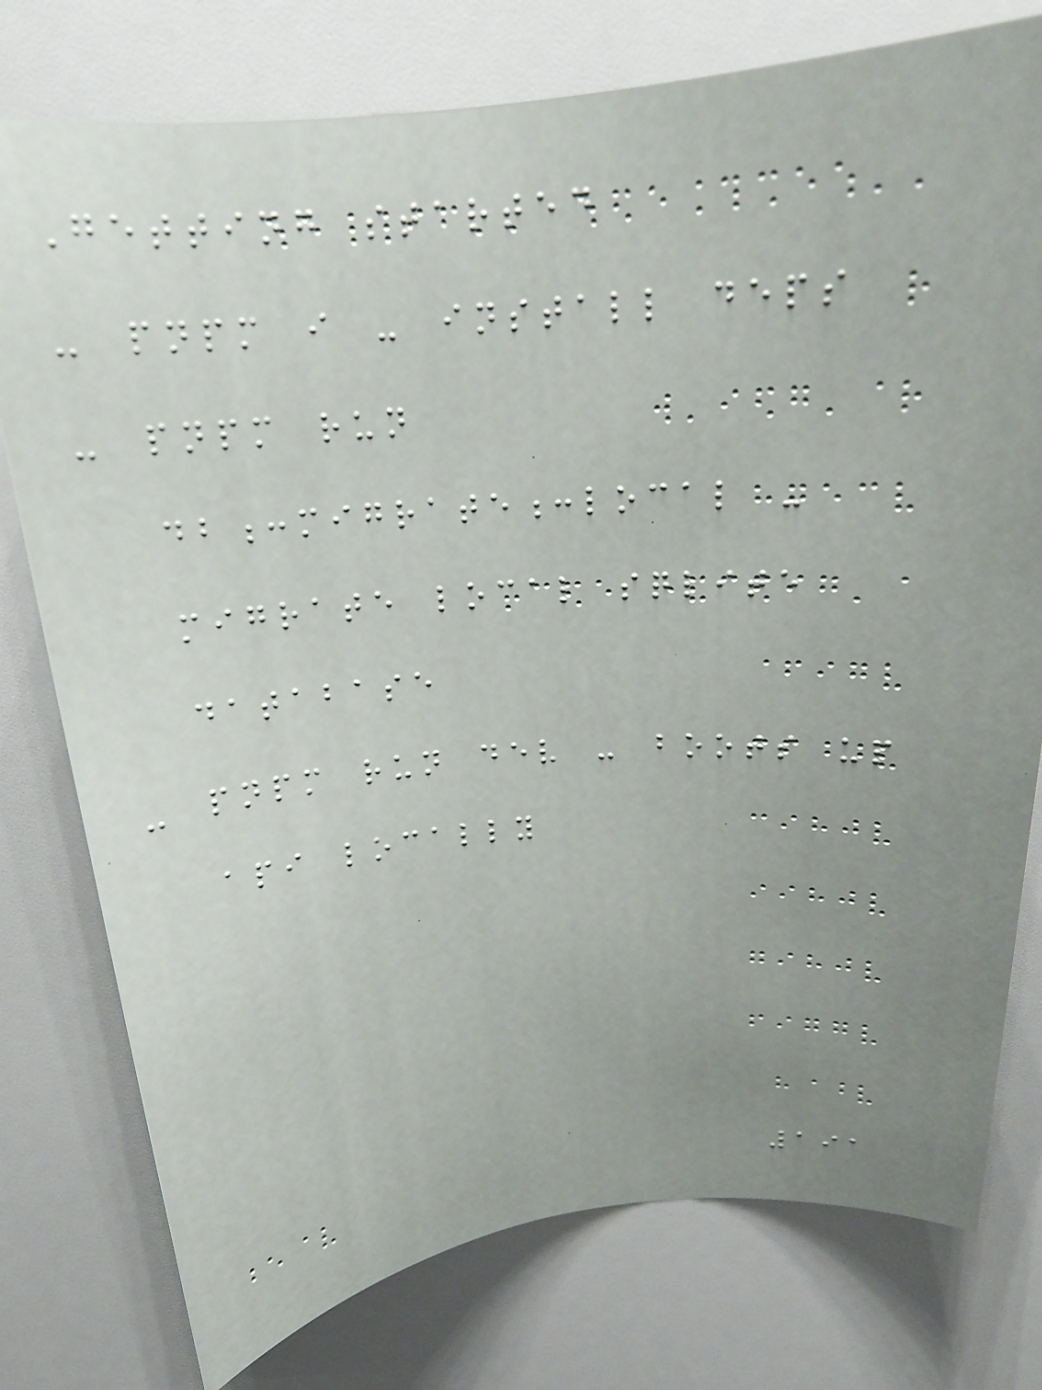Getting started
- pnpm i - install deps
- pnpm run
db:migrate:local -
migrate local sqlite
database
- pnpm run dev - boots up
api locally
191
